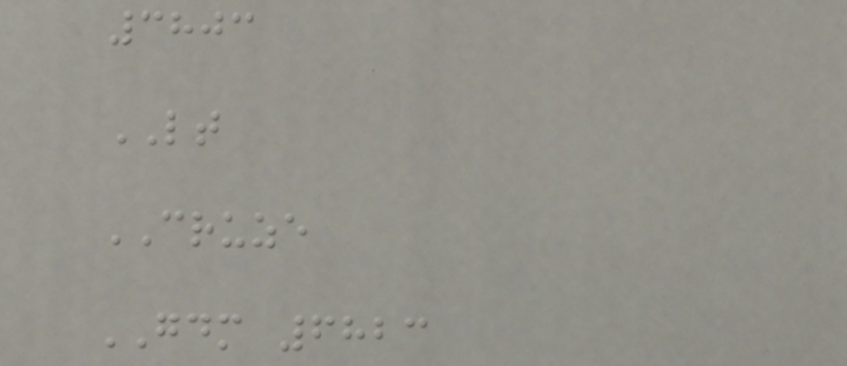3803
LT
CRUZE
GDM 6823
